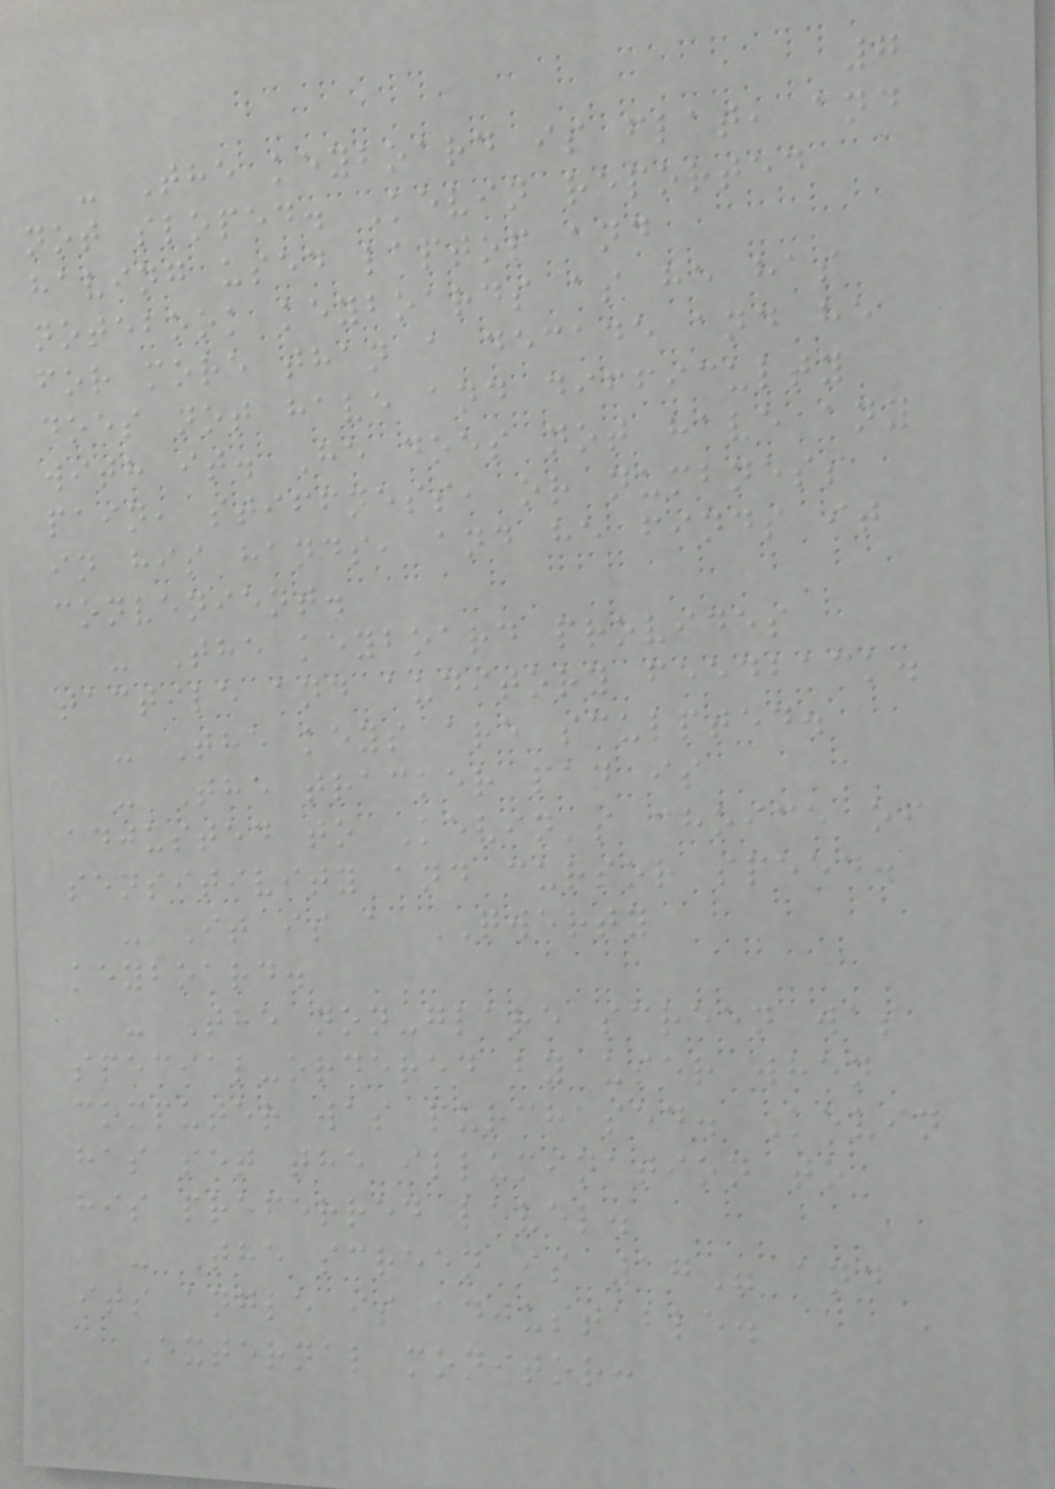7
- The keyboard is flat, and
not sloped. Kevin reported
having used laptop and
notebook keyboards as he has
for more than a decade and he
does not have and difficulty
with it. He does not have any
pain, stiffness, or numbness
in his hands, and he finds it
convenient.
- The keyboard provides
tactile and auditory feedback.
- The keys are sculpted.
- The tracker pad is
adjusted to Kevin's choice of
sensitivity and cursor speed.
- It is a QWERTY
keyboard.
- The non-glare screen was
special-ordered by user when
computer was purchased. Kevin
has set the illumination to
his preferred level.
- The screen is 17" and
its angle is adjustable.
External monitor:
